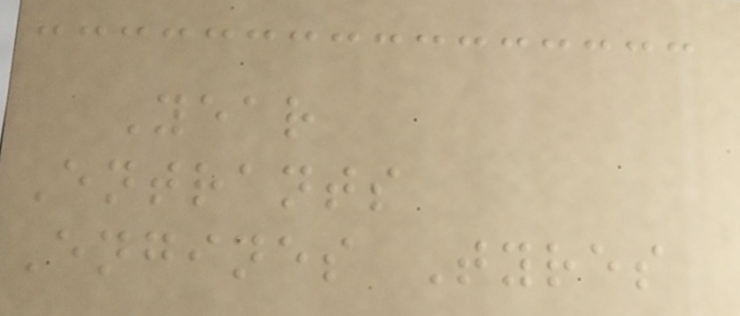Year
Entrants
Engines Tyres
